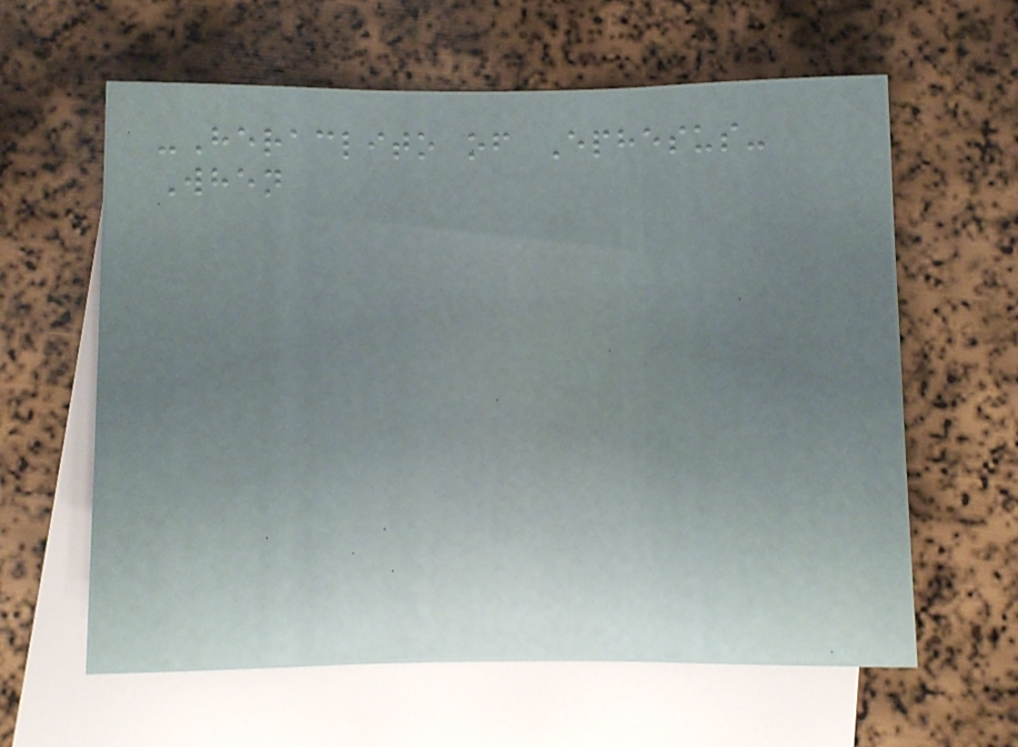-Heraclito of Ephesus-
When
